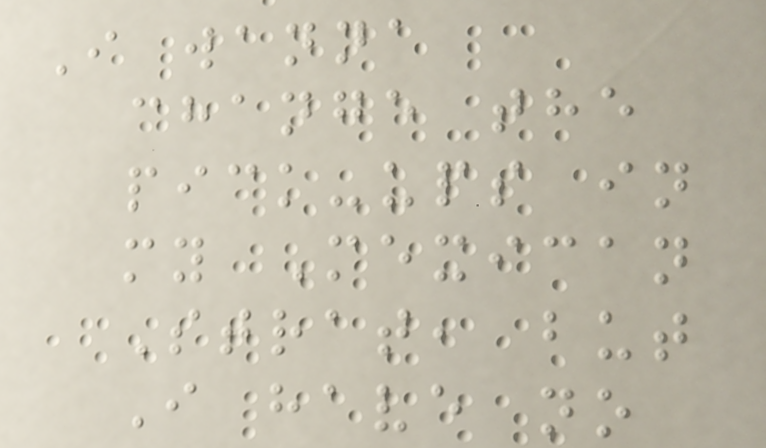I wanna
change the
pick-ups in
my Mexican
Strat, but
I have no
